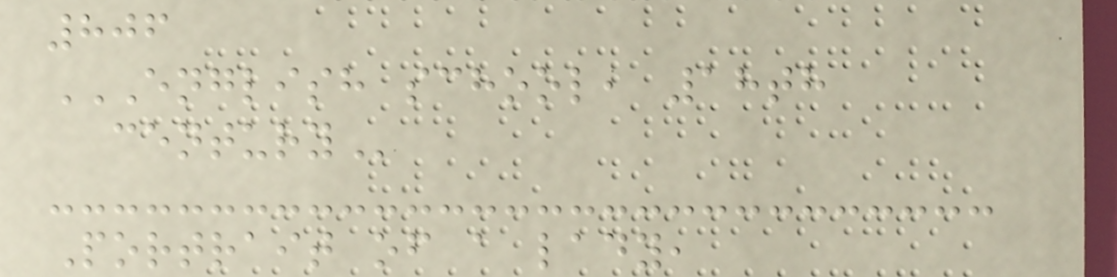806
ENGLISH SCHOOL, 18TH
CENTURY
Portrait of a lady,
